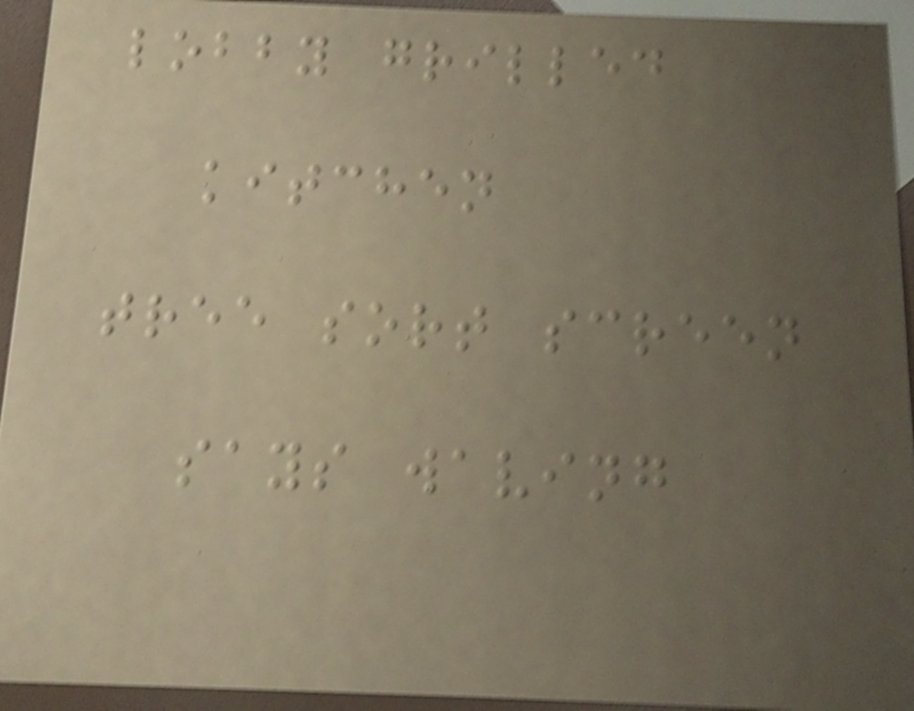lobby grilled
kitchen
tree sort screen
says waving
